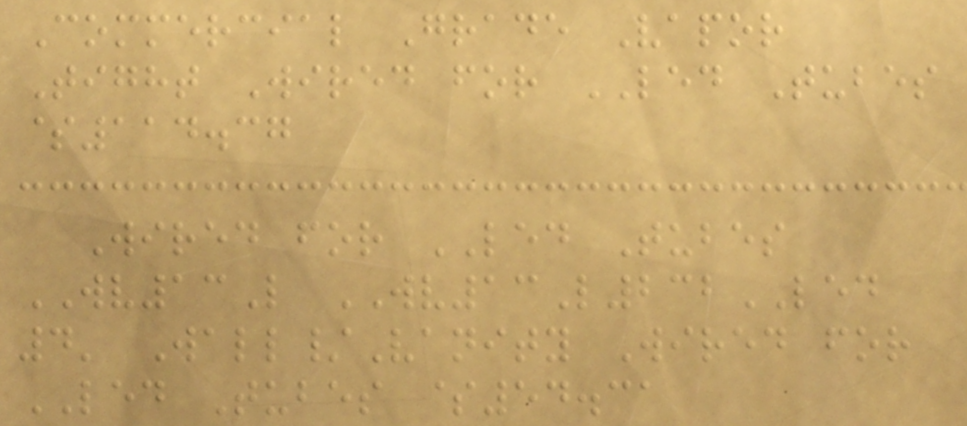Commercial Grade Vapor
Tight Wired for LED Tubes
$114.37
Wired for LED Tubes
WV13L WV13L232LED
4' Wall/Vanity Wired for
LED Tubes $54.31
